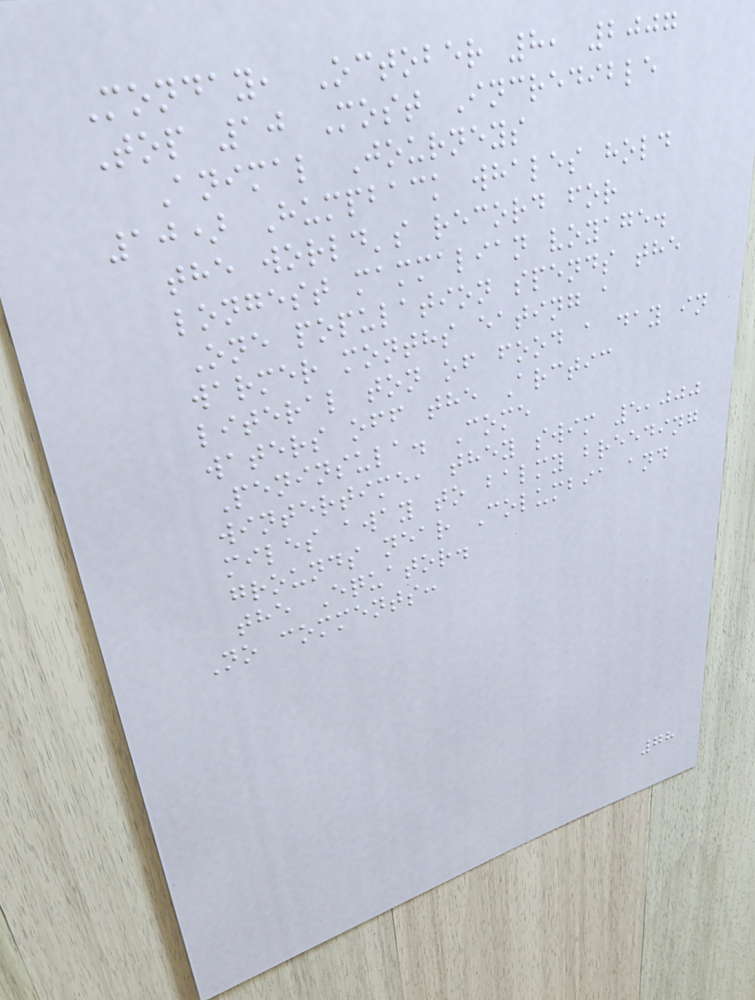Monday, October 8, 2007
Top 10 Most Incredible
Animal Journeys
10) Humpback whales hold
the world's record for
longest mammalian voyage.
One population spends the
warmer months eating a
literal ton of food a day in
waters off the Arctic
Peninsula. Come
wintertime, they swim 5,000
miles away to balmy breeding
grounds near Columbia and
the Equator.
No comments:
78
